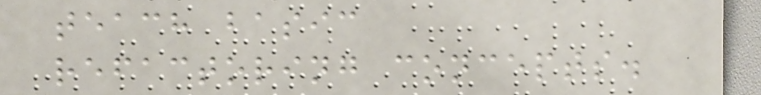teach basic
refactoring concepts.
